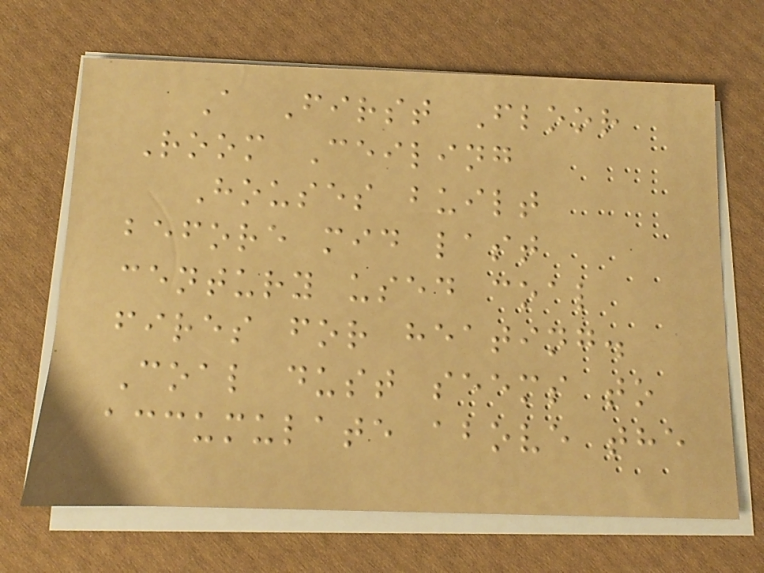A First Floor
Room Ceiling
Houses built
before mid last
century used coal
fires for heating.
Coal dust seems to
accumulate above the
